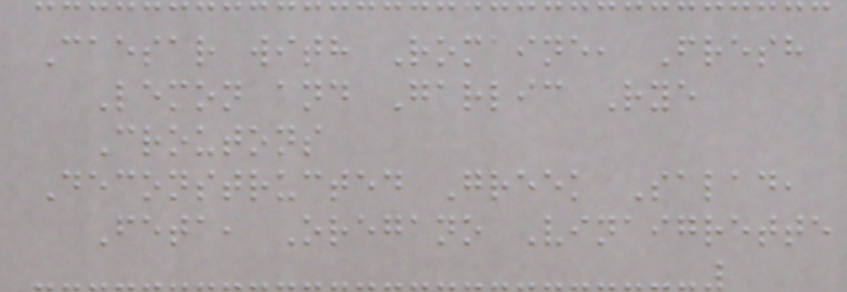Caesar with Romaine, Fresh
Lemon and Garlic Rye
Croutons
Deconstructed Greek Salad,
Feta, Oregano Vinaigrette
